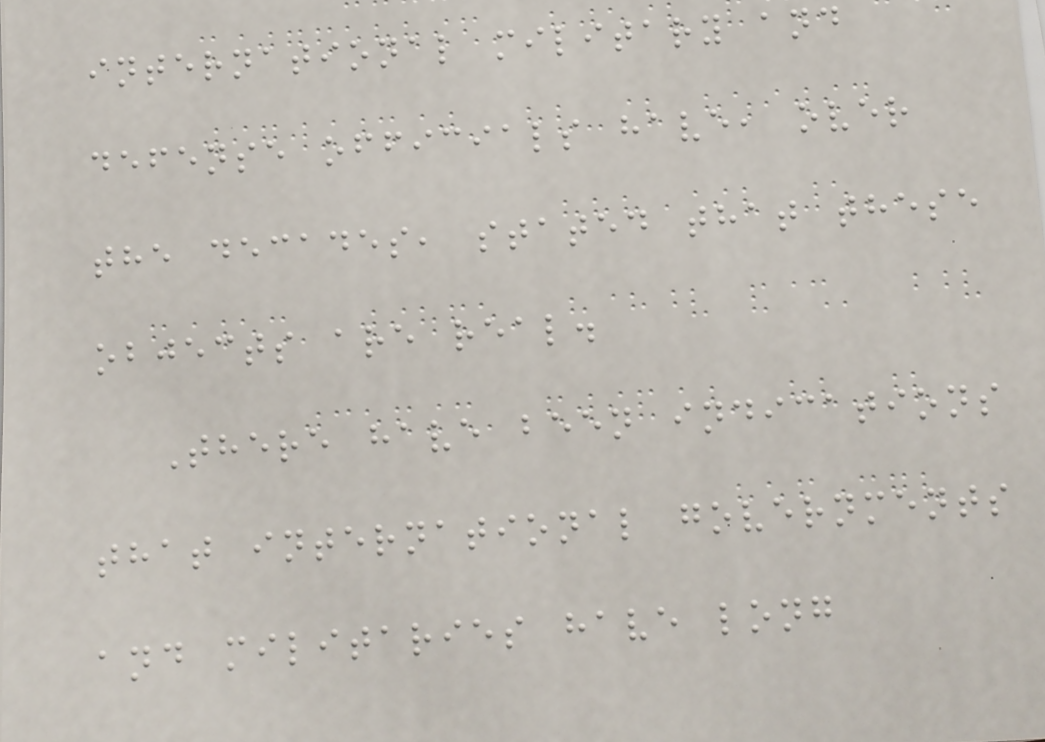international military and
defense officials have, over
the decades, stated that these
objects are real.
There have been indications
that international governments
and militaries have long
